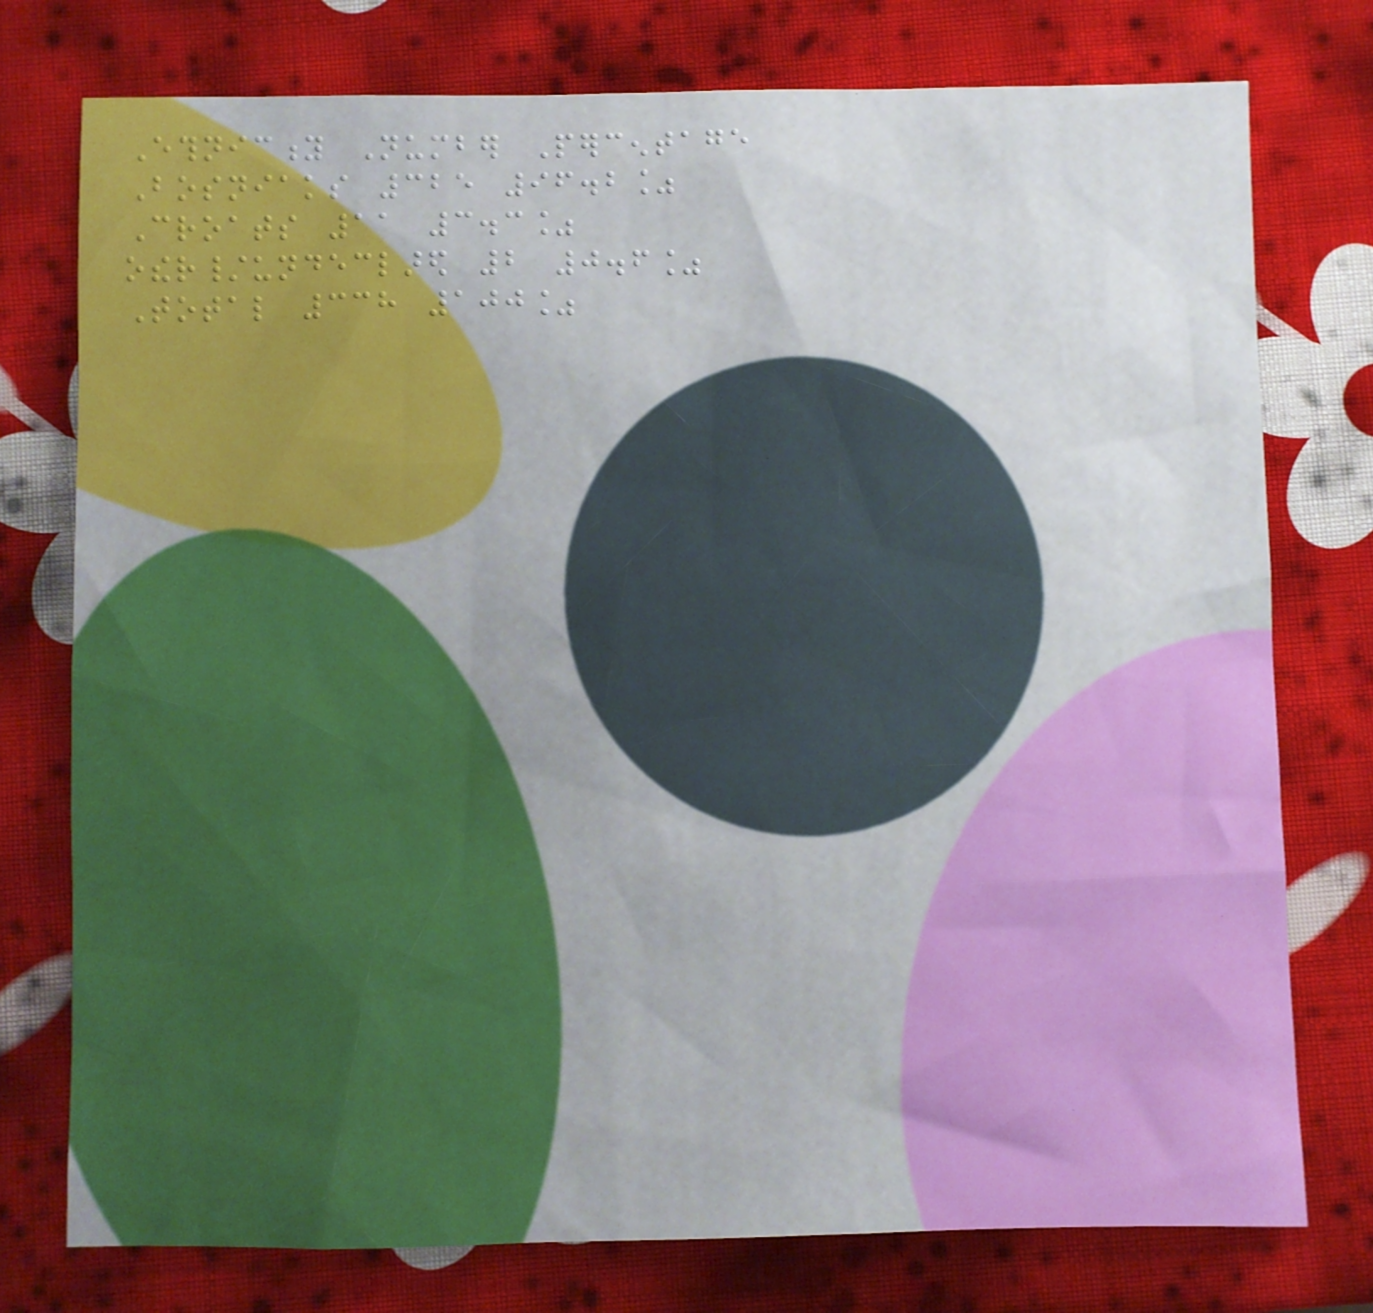Ethnicity Number Percentage
Bosniaks 325 96.2%
Croats 11 3.3%
other/undeclared 2 0.6%
Total 338 100%
